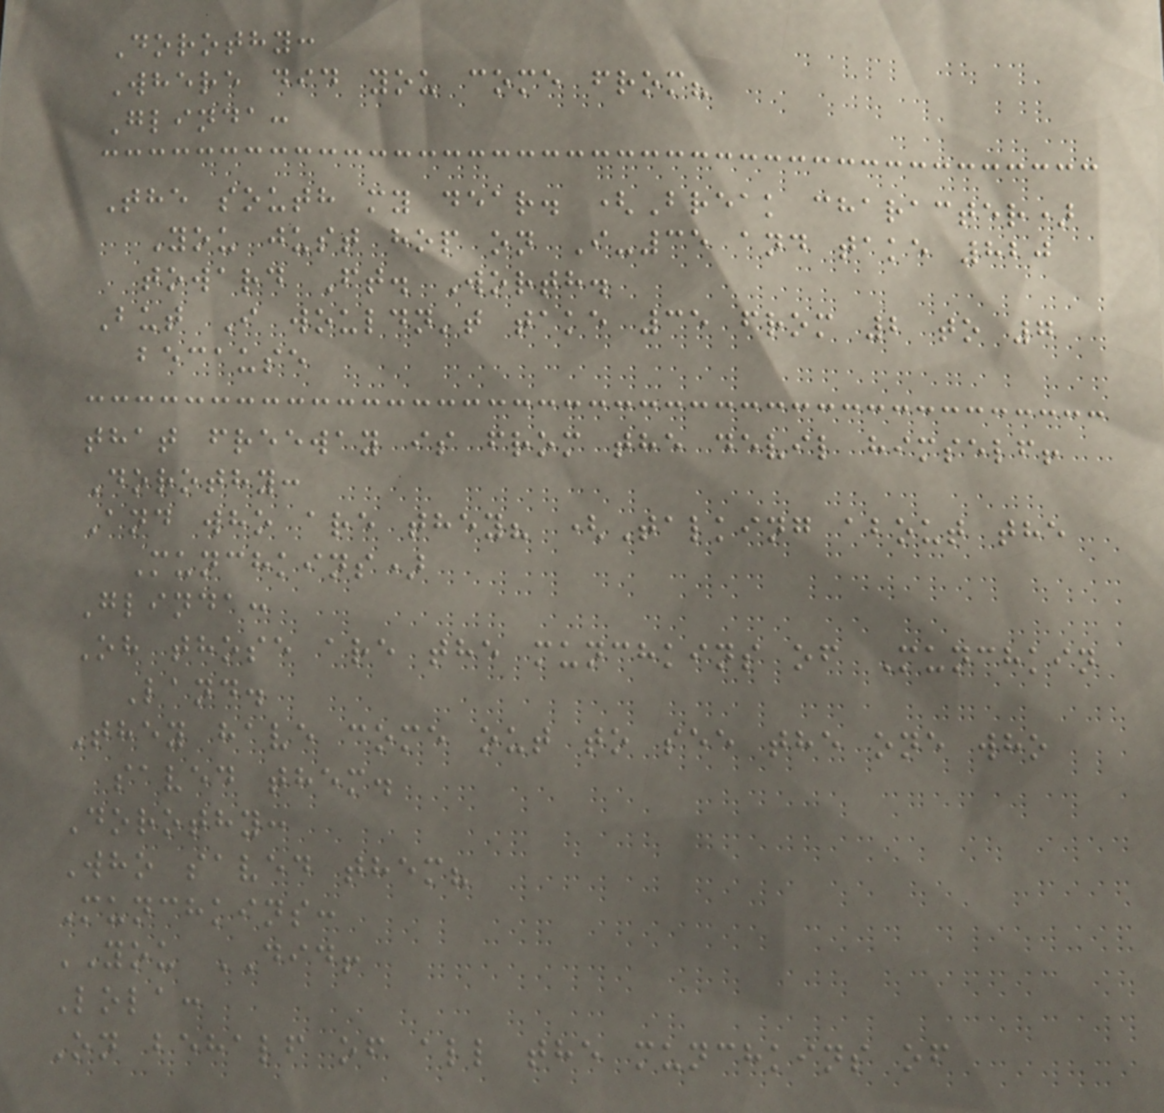Dorothy:
Where did you come from?
Glinda:
The south my dear. (Break character)
You just hop on I-35 and take 820
toward Ft. Worth.
But I wouldn't take 35 from 2 to 7
because
that freeway is from the devil himself!
Dorothy:
And who are they? (Talking about the
Munchkins)
Glinda:
Oh those are the munchkins of Munchkin
Land.
They have come out to see the one who
saved them.
Dorothy:
Who saved them?
Munchkins:
YOU DID!
Lola:
On behalf of all the munchkins of
